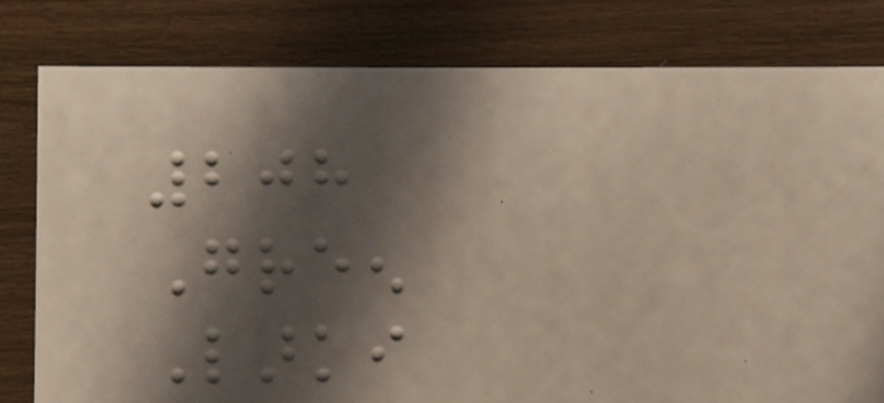208
Green
Larki
